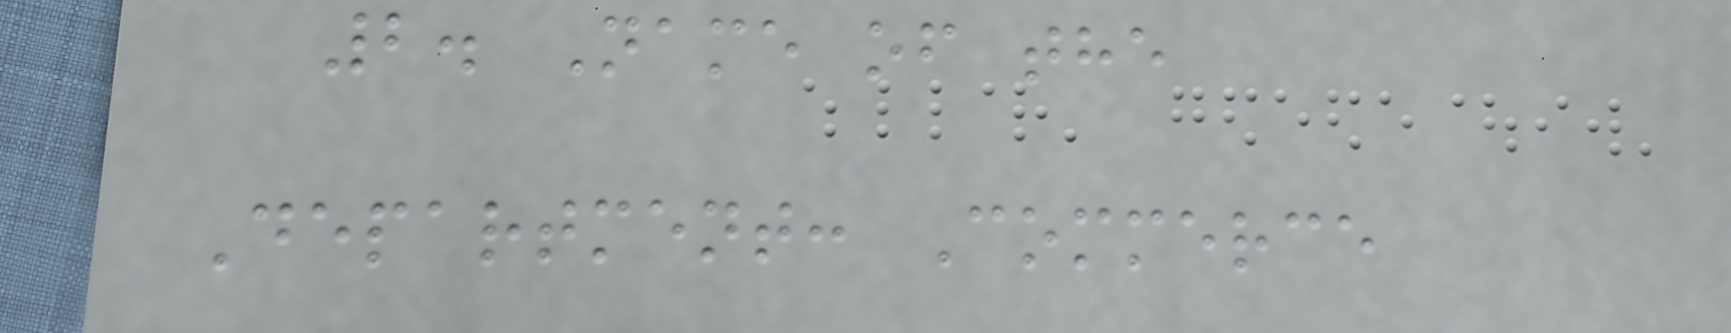2. Name of the
Department: Commerce
